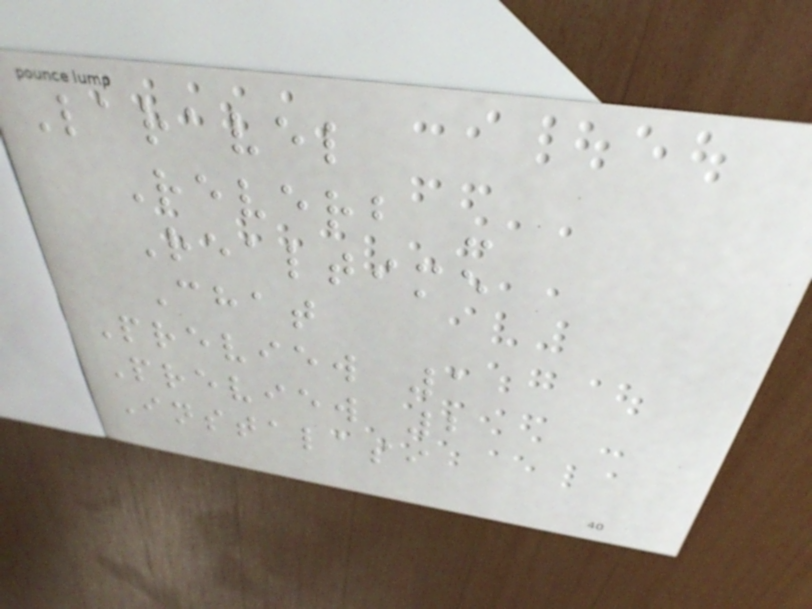Laravel
Reverb -
Realtime
Chat
Preview 1
Preview 2
Instalasi
